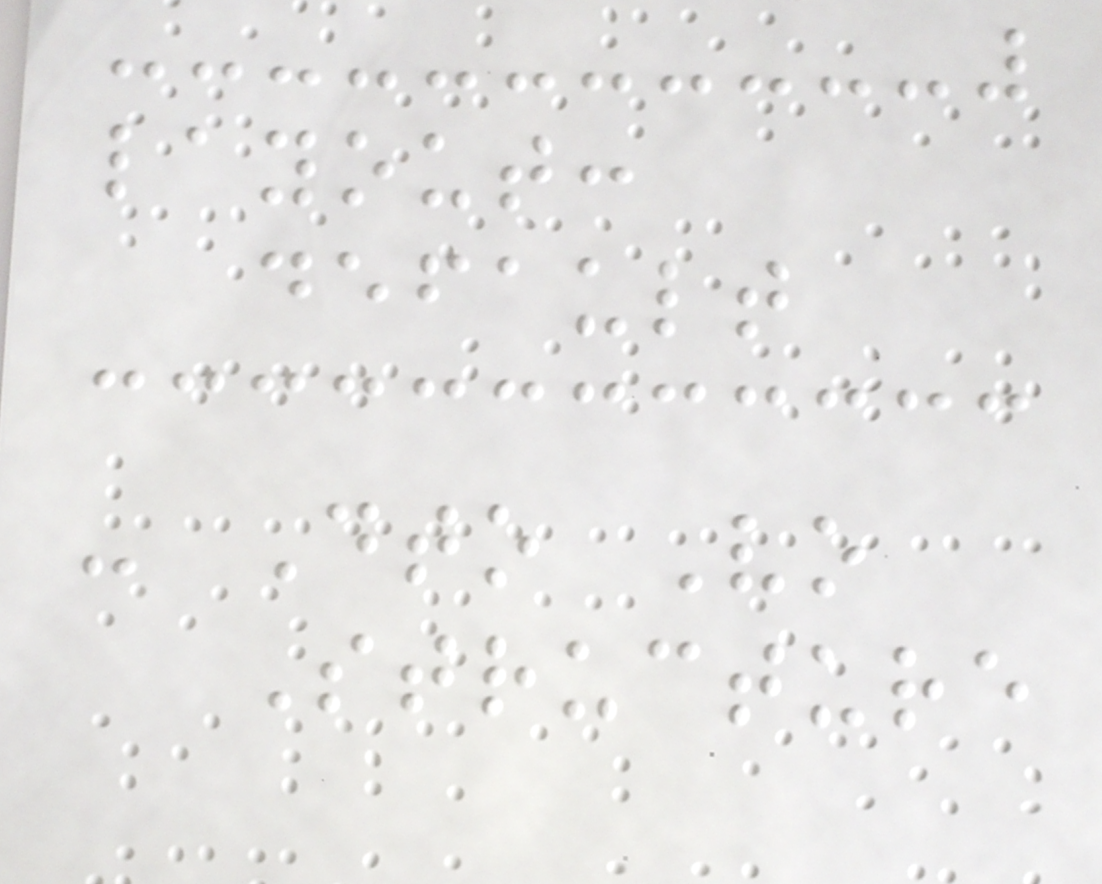layout:
default
- Dto Vo
Structure
